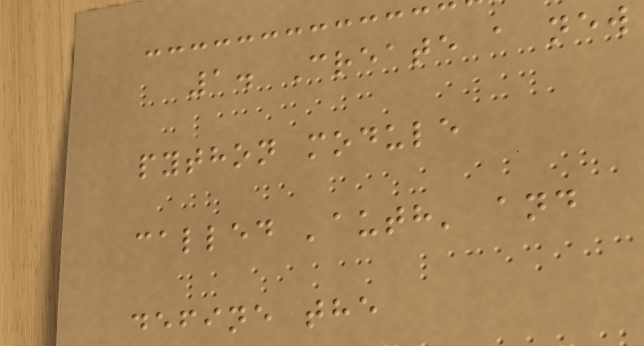1. Create a new
python module
called 'auth' and
define the
